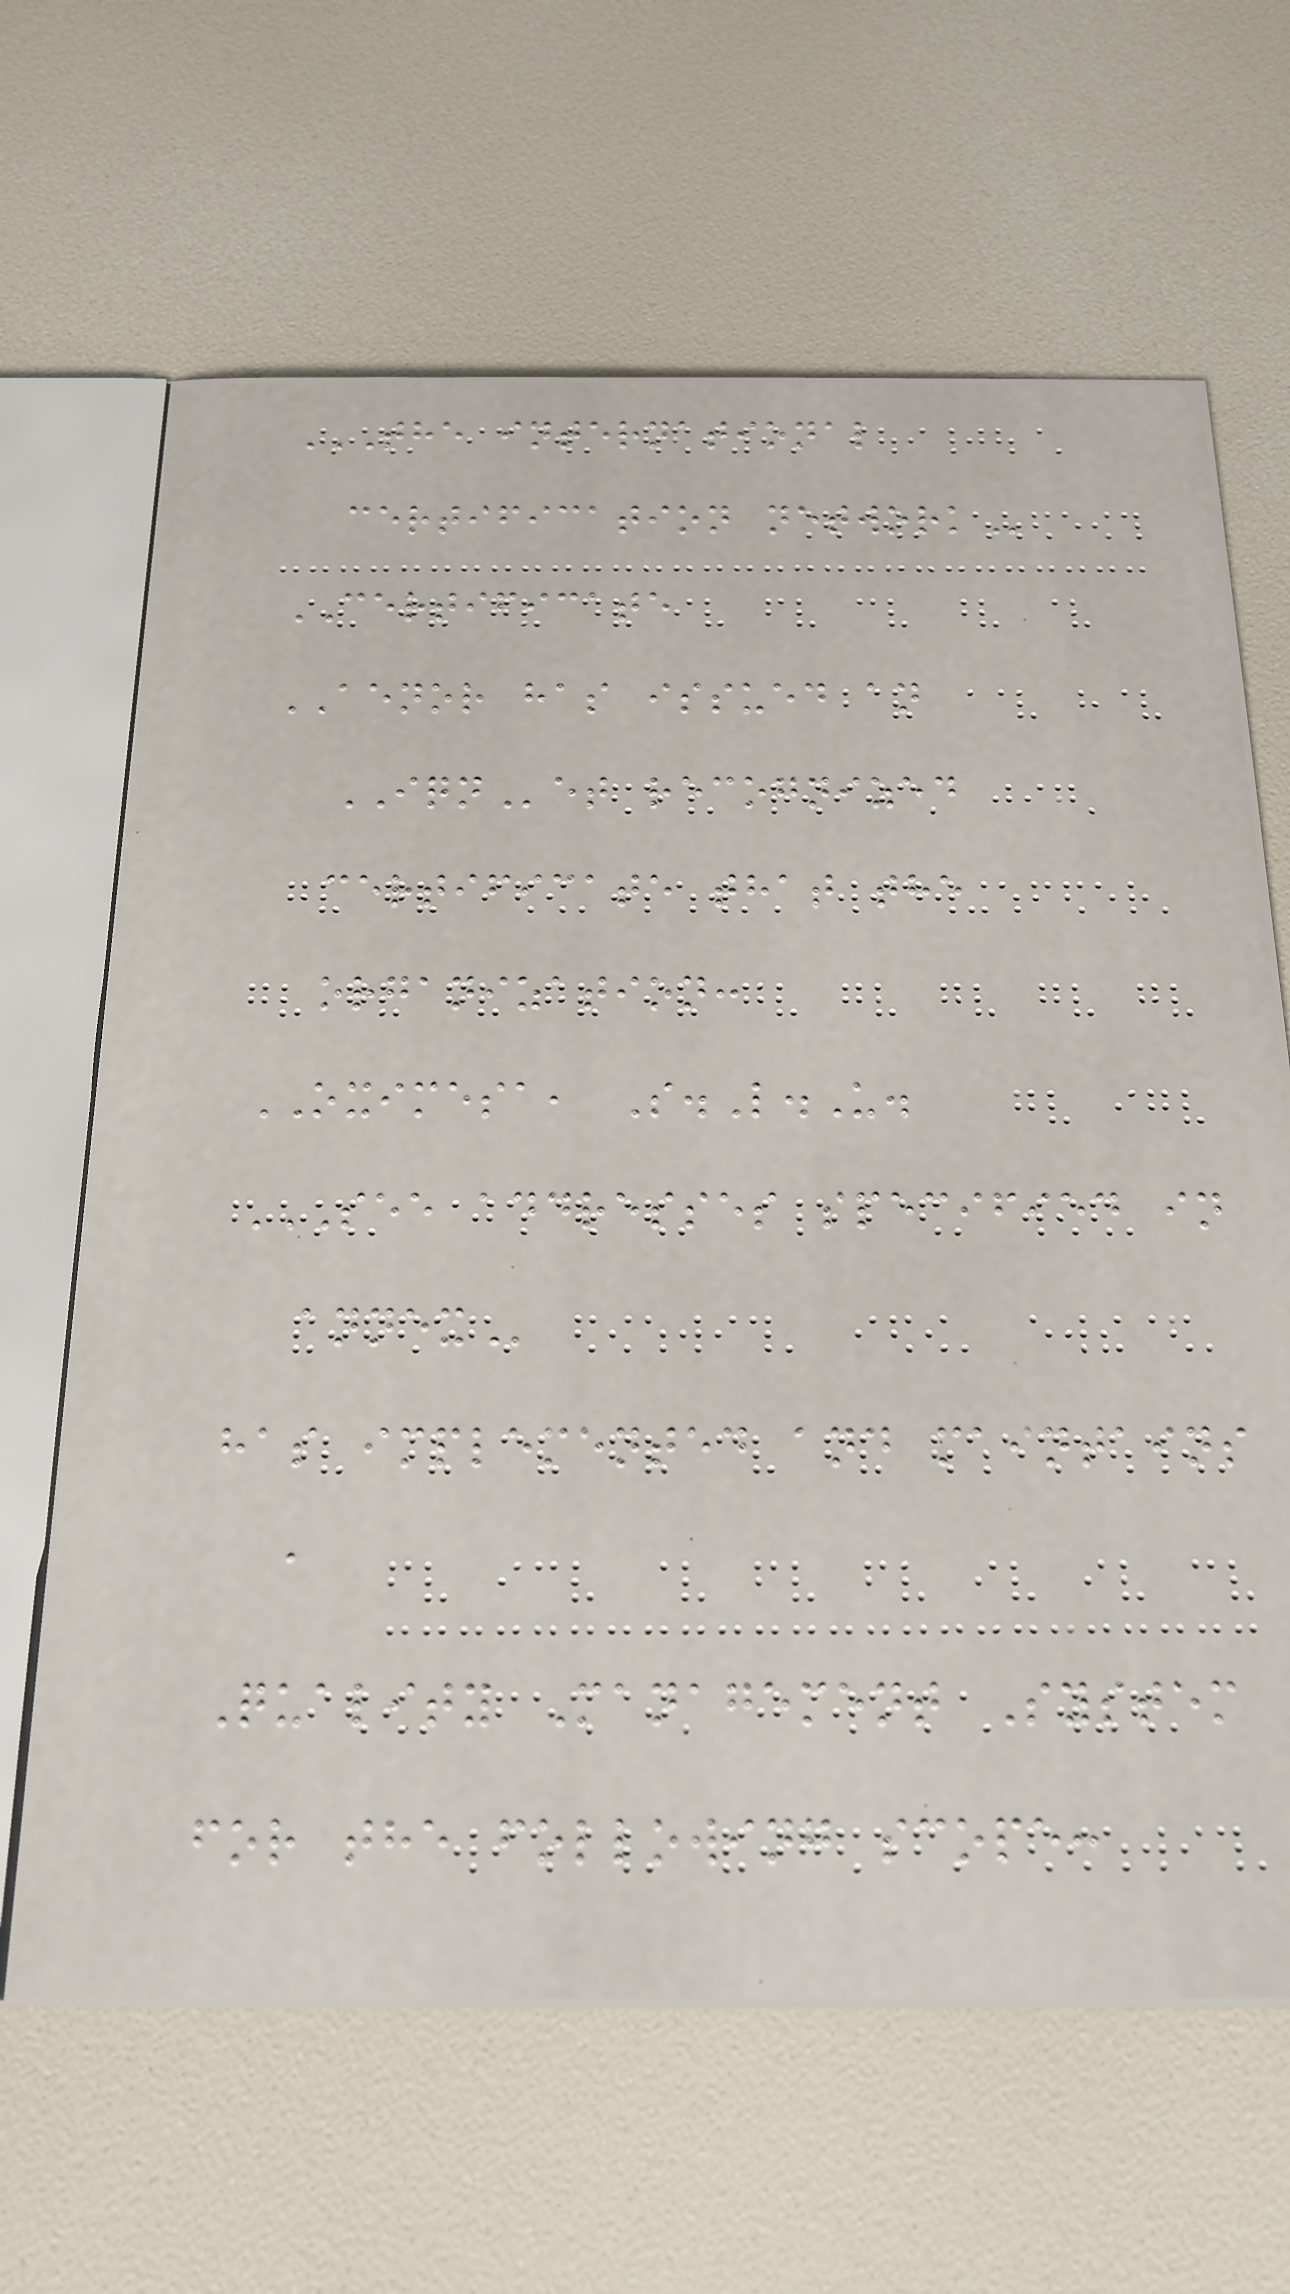THE INTERNATIONAL
CERTIFICATION NETWORK
CERTIFICATE
AENOR has issued an
IQNet recognized
certificate that the
organization:
OXIMESA, S.L.U.
SEE ADDRESSES SPECIFIED IN
ANNEX
has implemented and maintains
a
Quality Management System
for the following scope:
